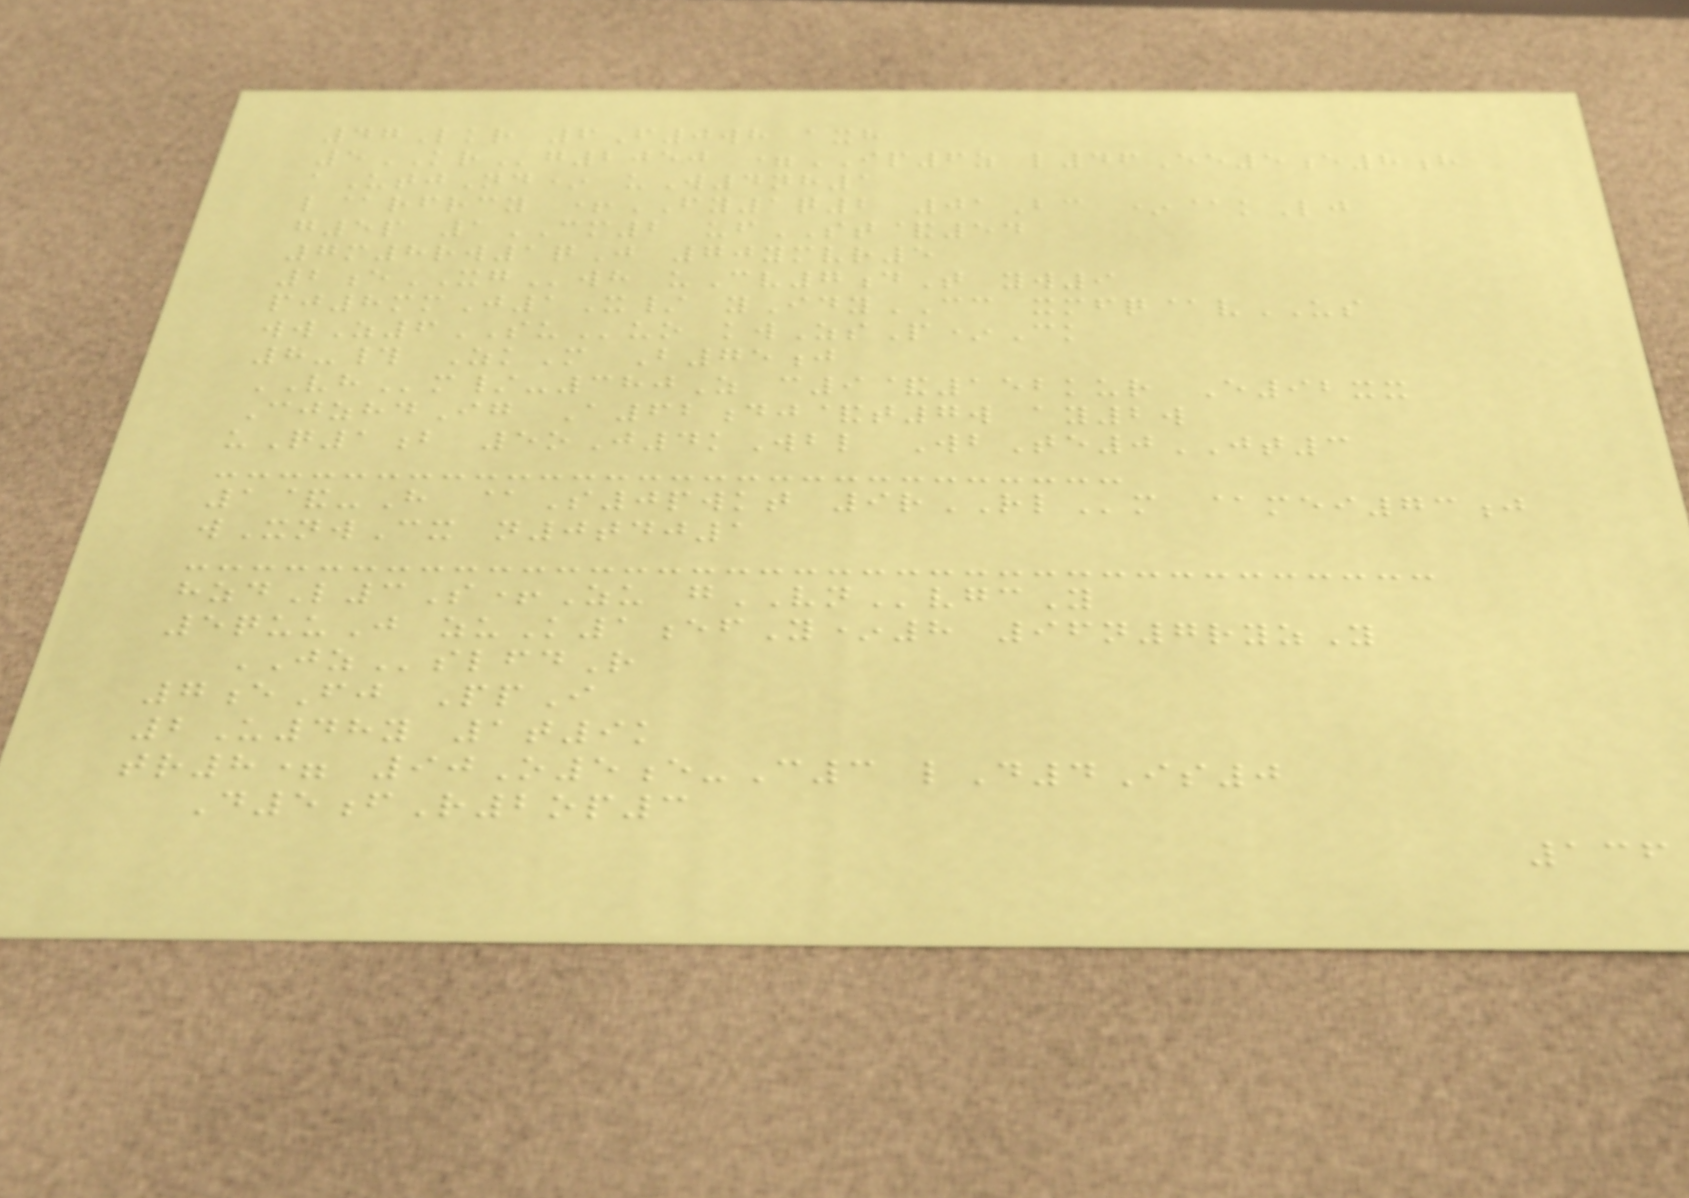47Lkr 6F0wh axh
5KRg2050 =IP6z l46Ee5e8h
aUtjNd* uW4nh1
l@rfrcy +FY1q2 01Bc *@kLj
g5p 1CM2 ufST&54
7m8rw1qJ 70ymvr5
2eXGwh uCv7dT yw9
pj8mmJ1X/ yIdyCC xmfq@vUS
wwZ6SUuo kwZsP*Ck
8-# ZkM B75j
VHm/-380Z c9&152kur E92xx
CjzhdIg A62dj&t7w ay2w
uQ1b 5oJ4kWbl WbTe0JT3
1&-H @S0pwkt 9rRLm @mei73j
wXnwCx n0tdj1
hzdL3S+Zu gVNvgcY
5quuJ zuK1efY*8 96n7ryzY
JZslfdR
7eFj PpI
2U48y 1t9k
tr8= 90O5e-C3 lD4Is0
D5fR2op3
136
